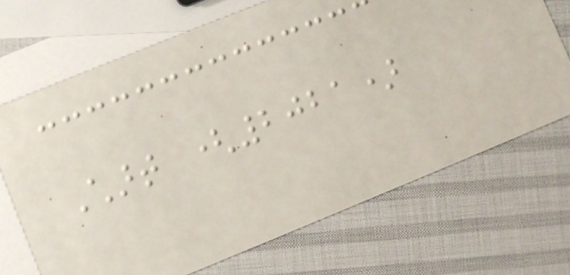Chart (2021)
